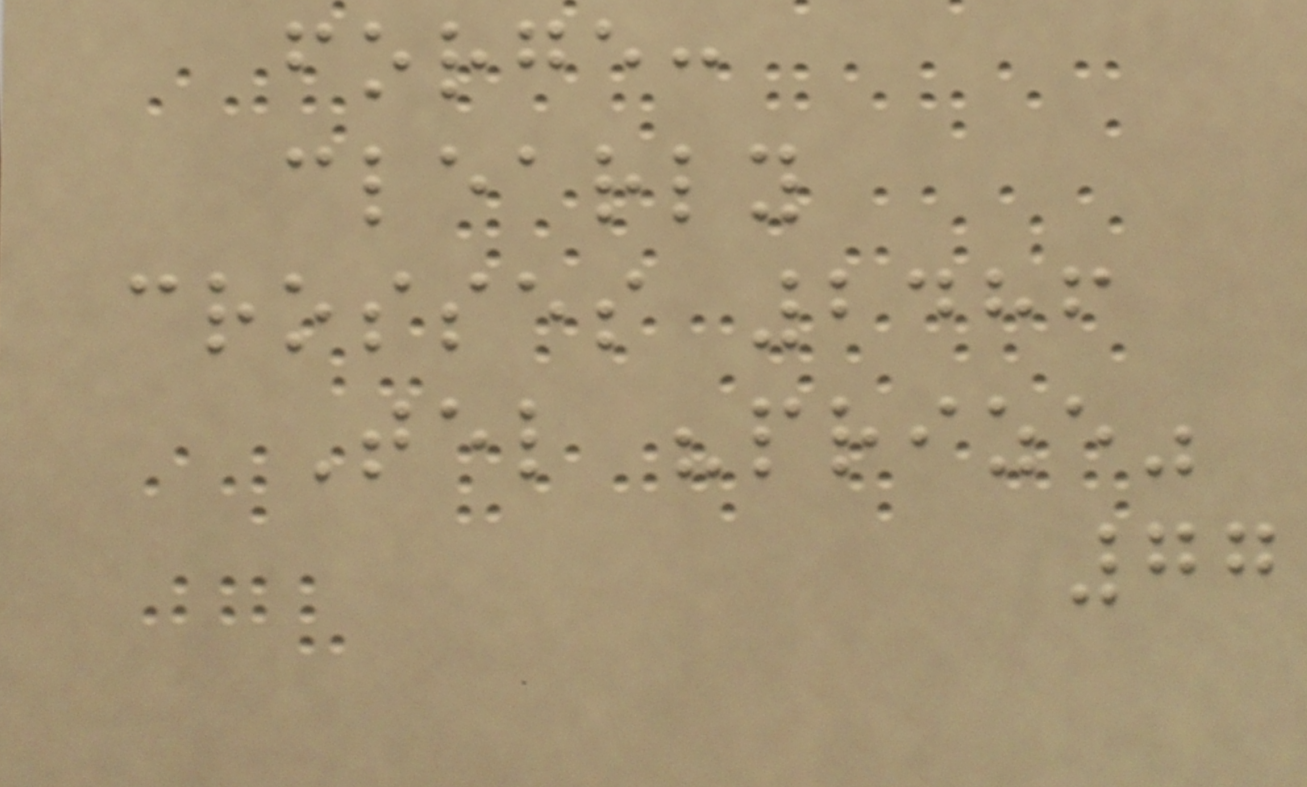forge:
clearly
crosses 2486
Tel "prize"
77
